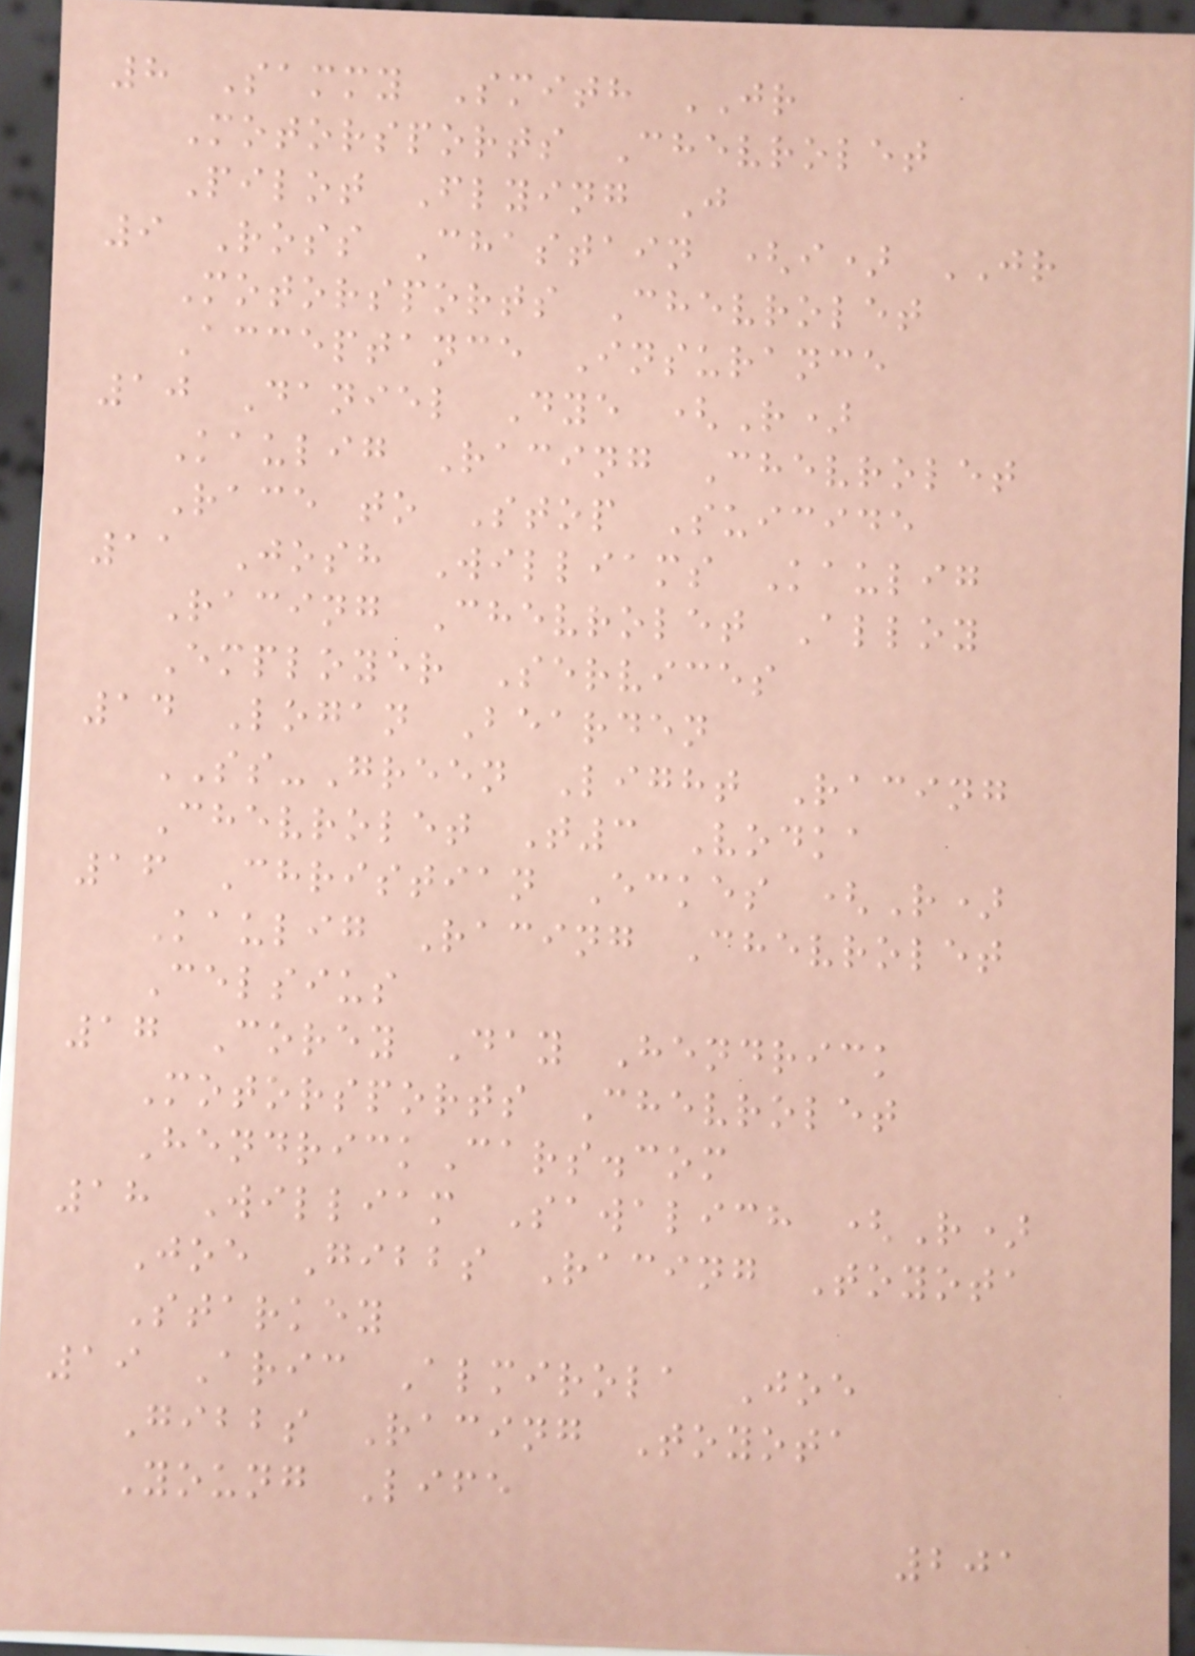8 Sammy Smith JR
Motorsports Chevrolet
Pilot Flying J
9 Ross Chastain (i) JR
Motorsports Chevrolet
Acceptance Insurance
10 Daniel Dye (R)
Kaulig Racing Chevrolet
Race to Stop Suicide
11 Josh Williams Kaulig
Racing Chevrolet Alloy
Employer Services
14 Logan Bearden
SS-Green Light Racing
Chevrolet T3 Vodka
16 Christian Eckes (R)
Kaulig Racing Chevrolet
Celsius
17 Corey Day Hendrick
Motorsports Chevrolet
HendrickCars.com
18 William Sawalich (R)
Joe Gibbs Racing Toyota
Starkey
19 Aric Almirola Joe
Gibbs Racing Toyota
Young Life
201
